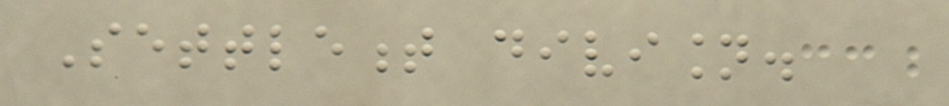Settlement division.
